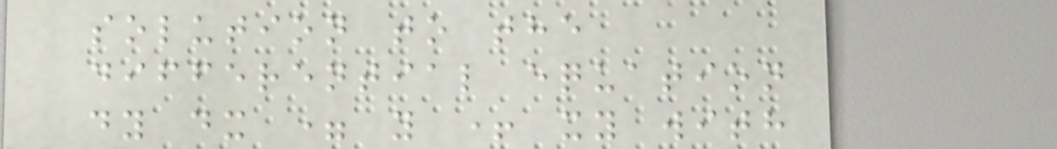solution to the
differential equation
dy dx = y + xy with
